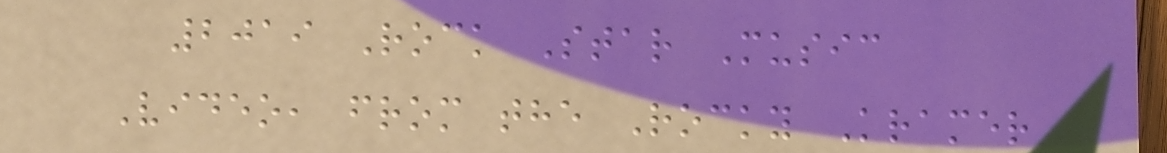2019 Rock Star Music
Video, from the Rocky Kramer
